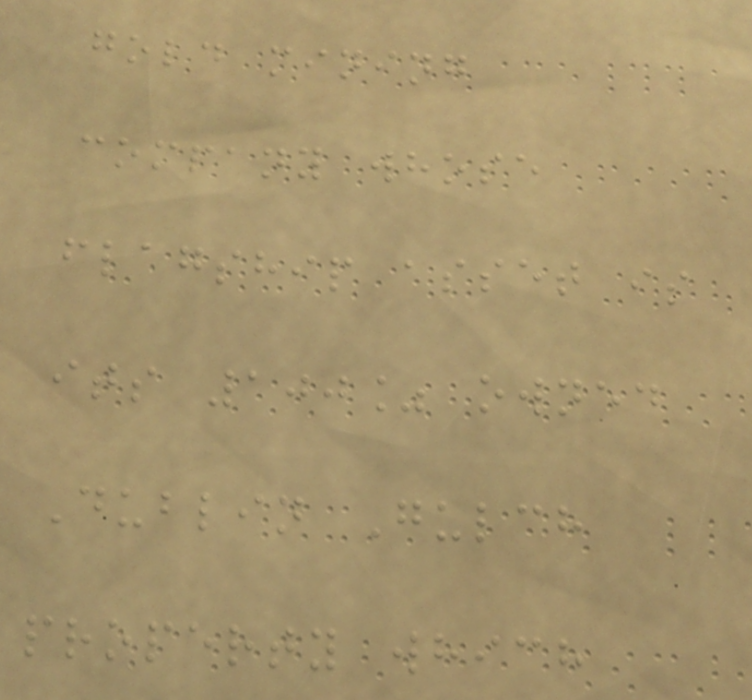gold mining
company whose
flagship asset is
its 100% owned
Dublin Gulch
property which
